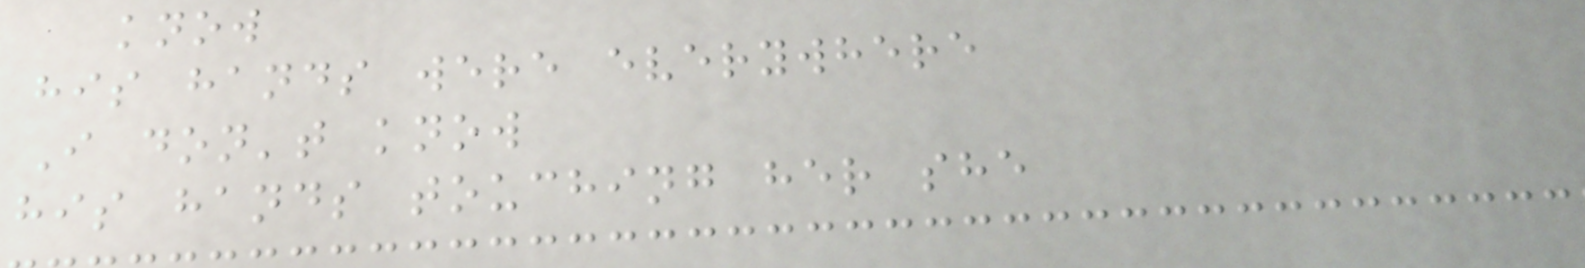know
his hands were everywhere
I don't know
his hands touching her she
